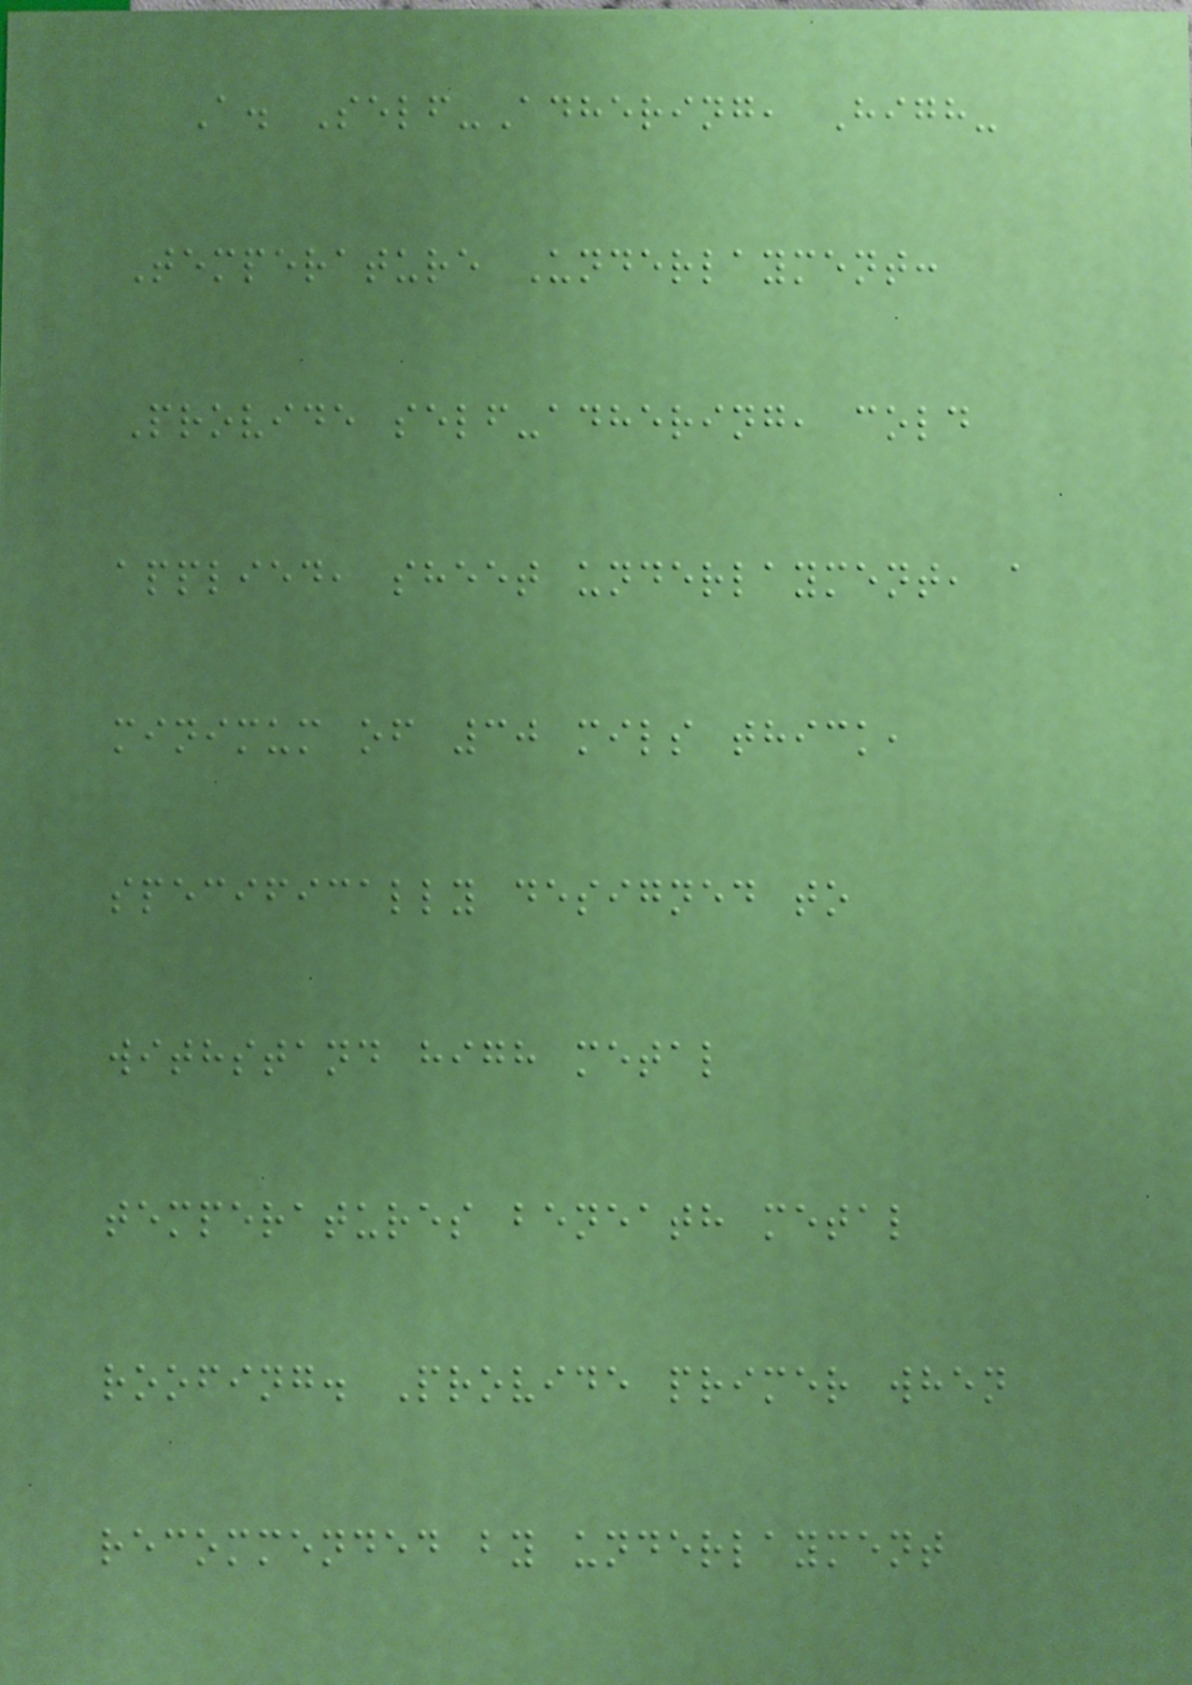A. Self-Adhering, High-
Temperature Underlayment:
Provide self-adhering, cold
applied, sheet underlayment, a
minimum of 30 mils thick,
specifically designed to
withstand high metal
temperatures beneath metal
roofing. Provide primer when
recommended by underlayment
